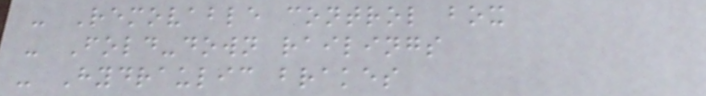- Removable control box
- Fold-down railings
- Hydraulic brakes
